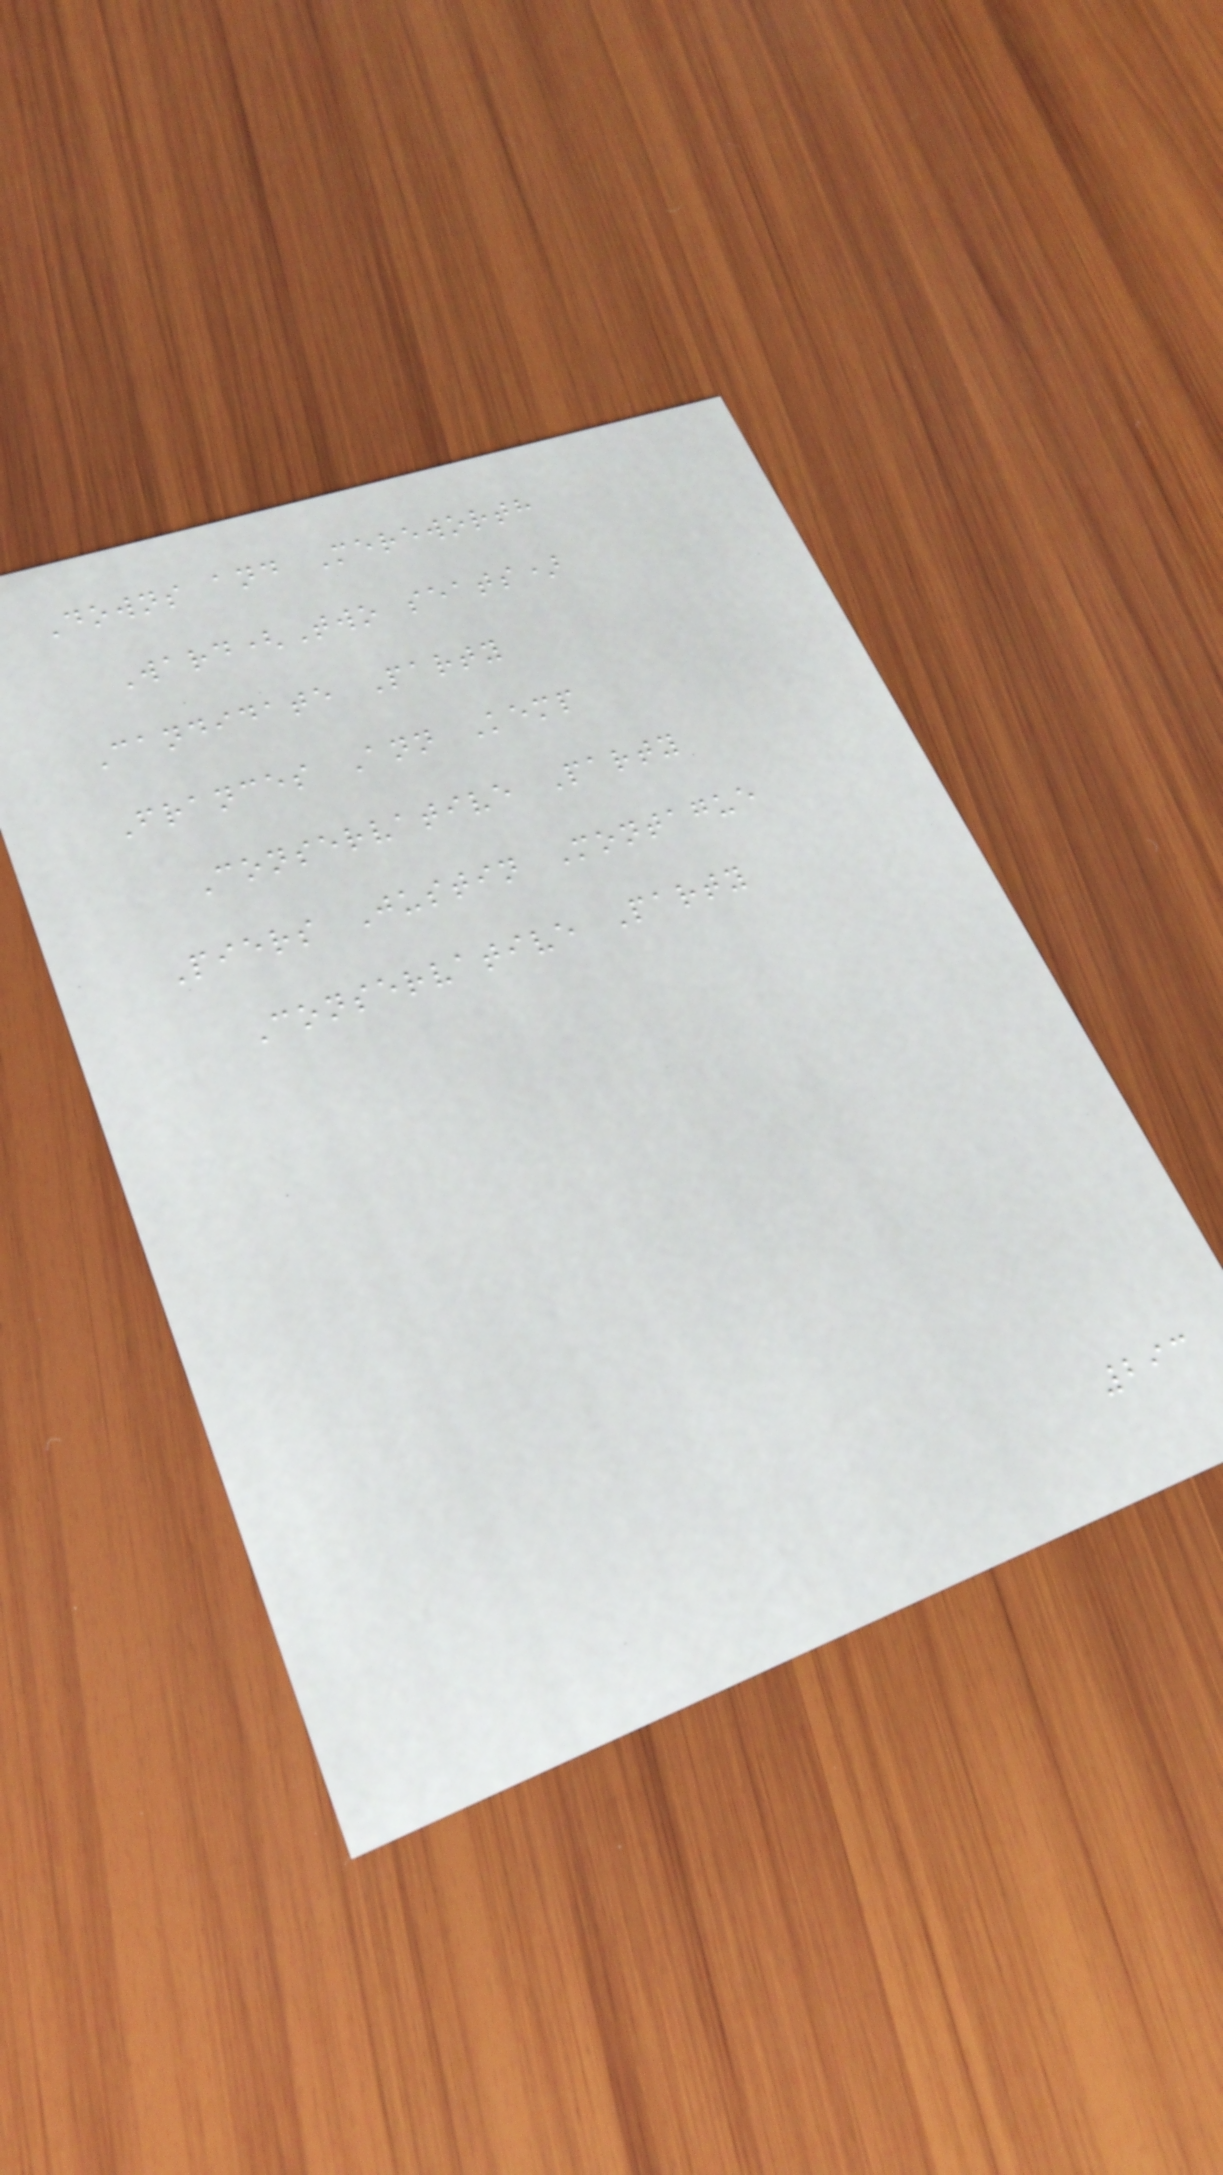Downs and Mereworth
Ward(Two seats)
Candidate Party
Frances Ann Kemp
Conservative Party
Piers Justin Montague
Conservative Party
293
